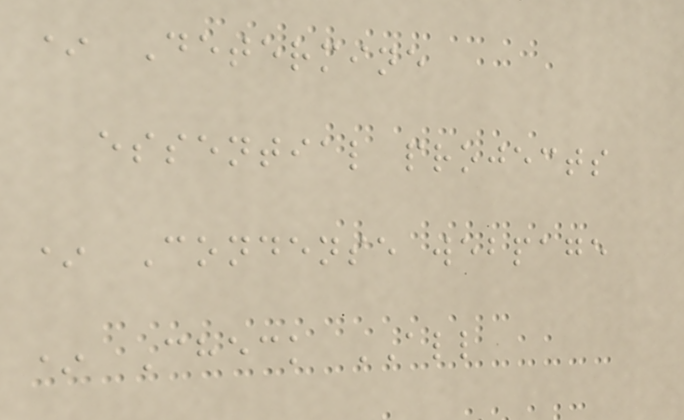* Determine
essential projects
* Condense webpage
* Check ALL
